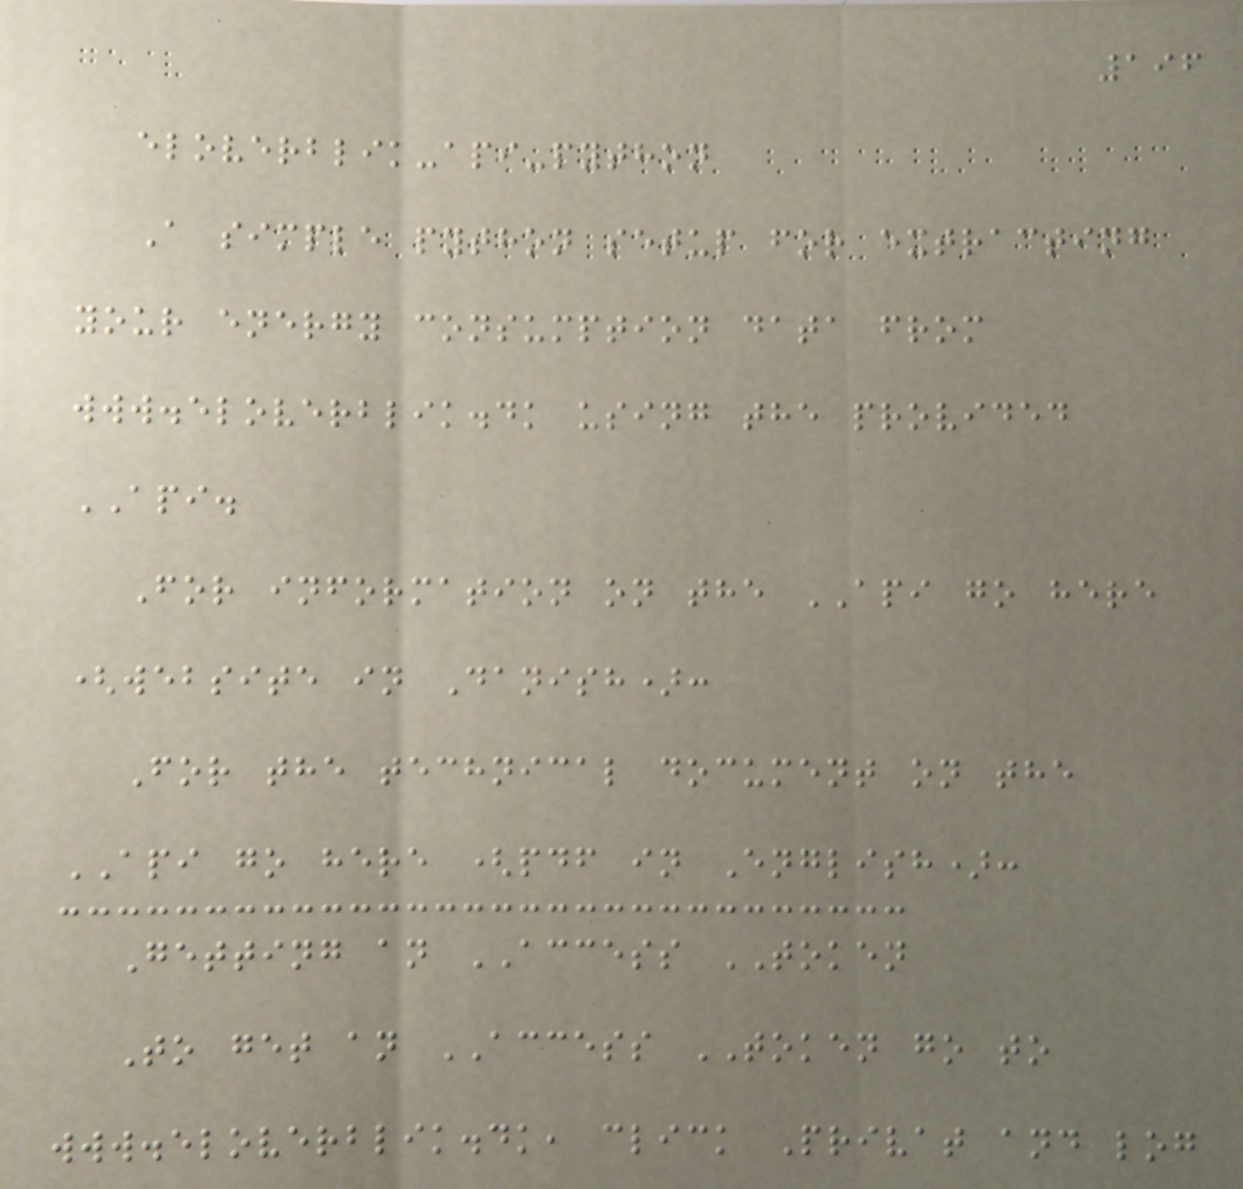196
eloverblik-api-python
A simple python setup for extracting
your energy consumption data from
www.eloverblik.dk using the provided
API.
For information on the API go here
(website in Danish):
For the technical document on the
API go here (pdf in English):
Getting an ACCESS TOKEN
To get an ACCESS TOKEN go to
www.eloverblik.dk, click Privat and log
